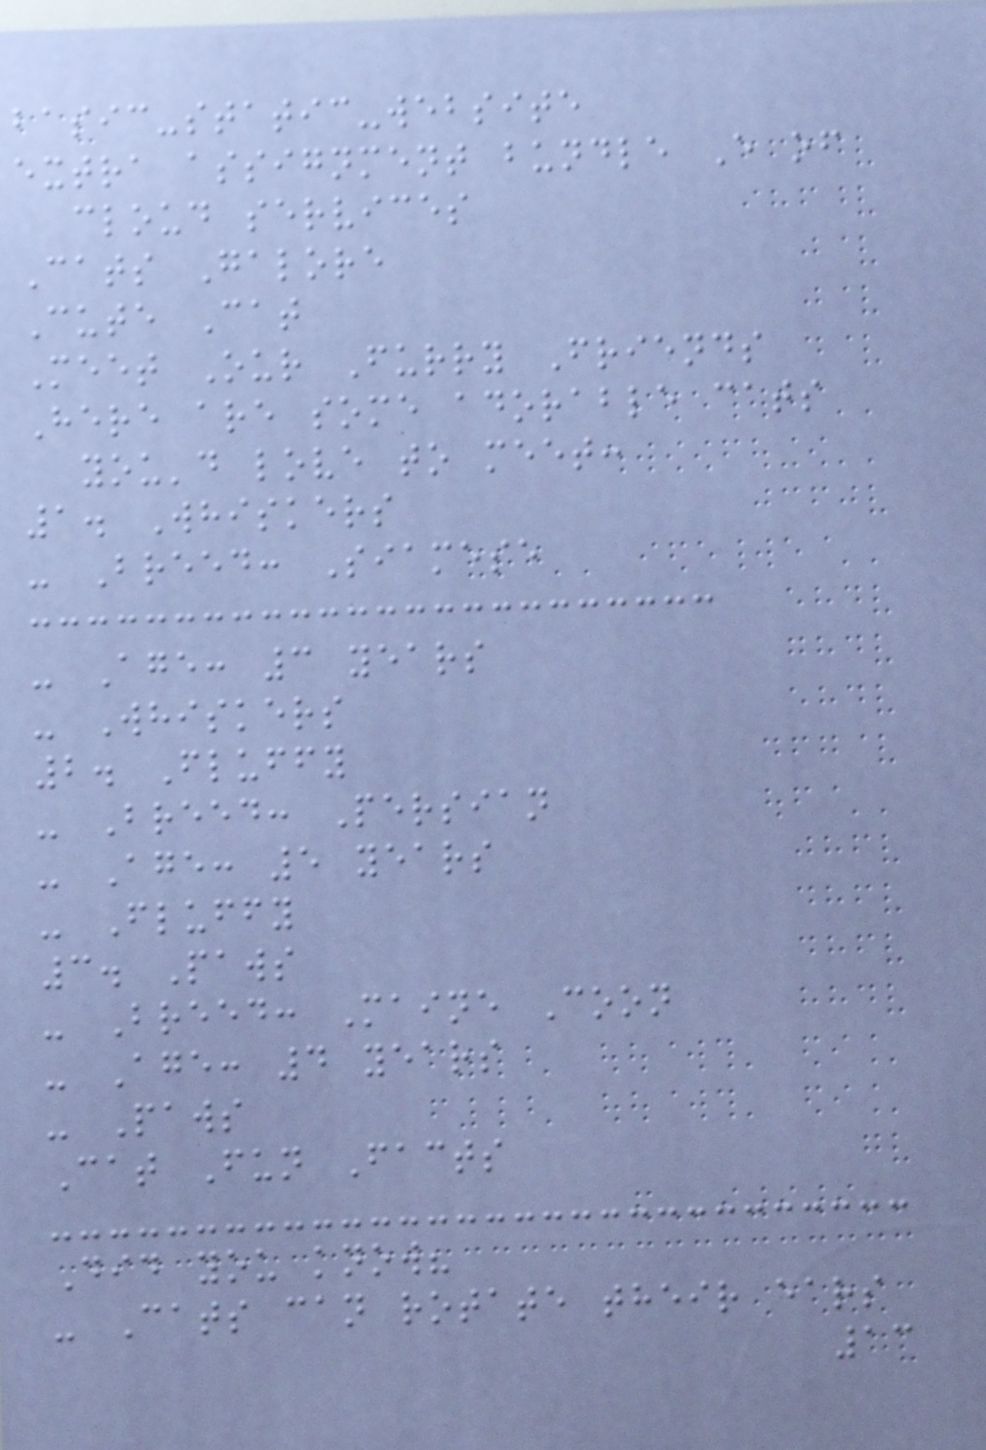basic-static-website
extra assignment bundle E of
cloud services
Cats Galore
Cute Cat
Meet Our Furry Friends
Here are some adorable cats
you'd love to meet:
1. Whiskers
- Breed: Siamese
- Age: 3 years
- Whiskers
2. Fluffy
- Breed: Persian
- Age: 5 years
- Fluffy
3. Paws
- Breed: Maine Coon
- Age: 4 years
- Paws
Cat Fun Facts
Did you know?
- Cats can rotate their ears
13
